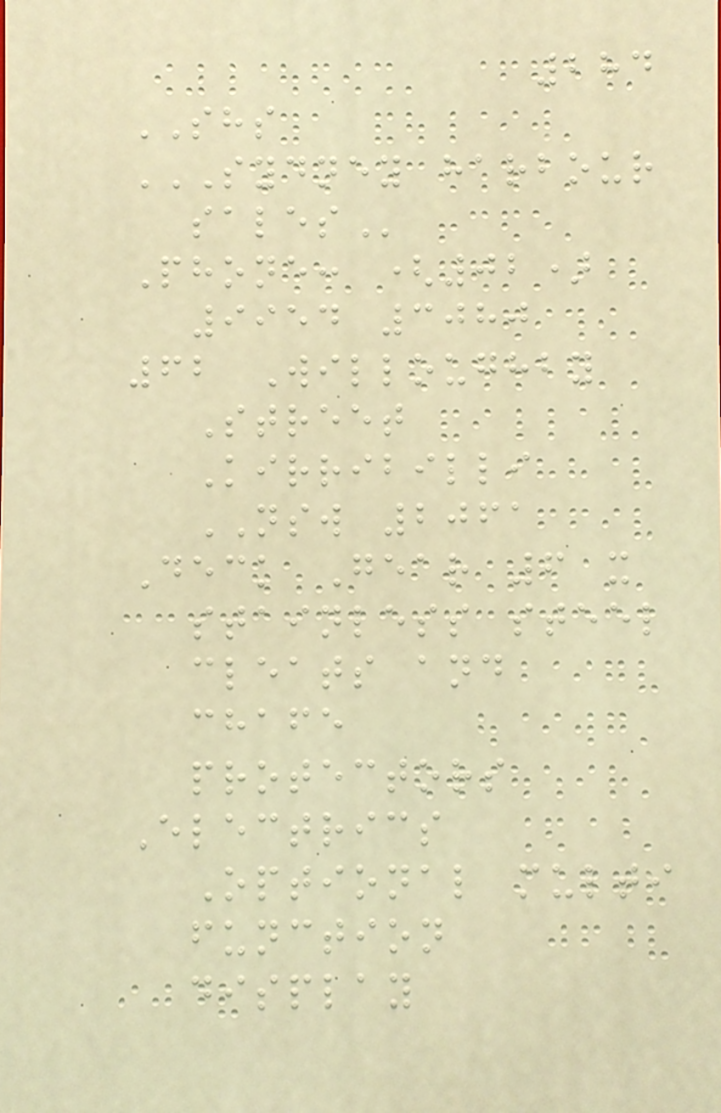284
SHS
SYDNEY HARBOUR
SALES
Phone: (02)
9954 3080
62 Willoughby
Street
Kirribilli
NSW 2061
Deck Gear 6 x
stainless steel
cleats and
chafe
protectors
Electrics
Optional multi
function
display
